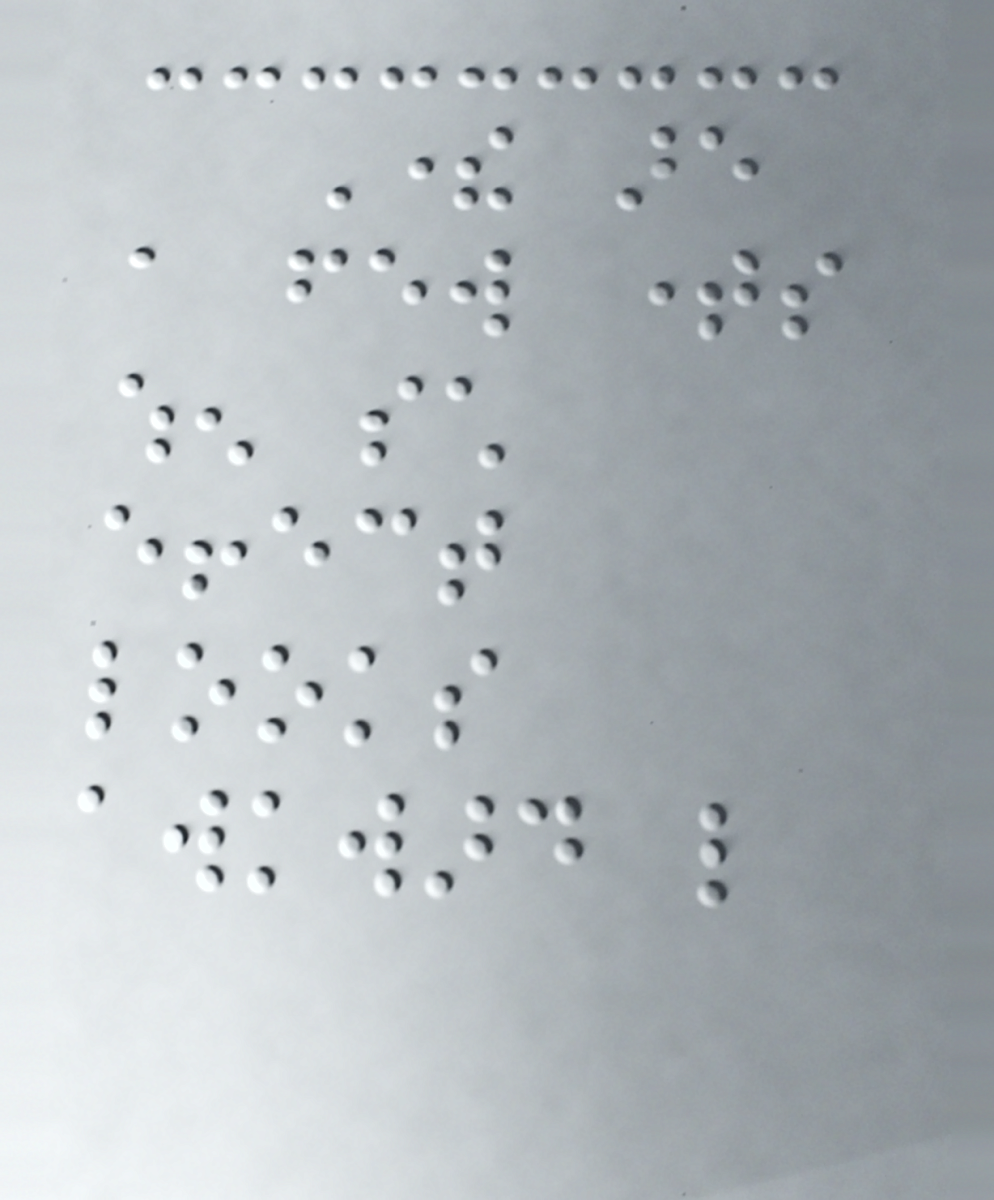There are
a few times
when such
effect
looks
awkward like
